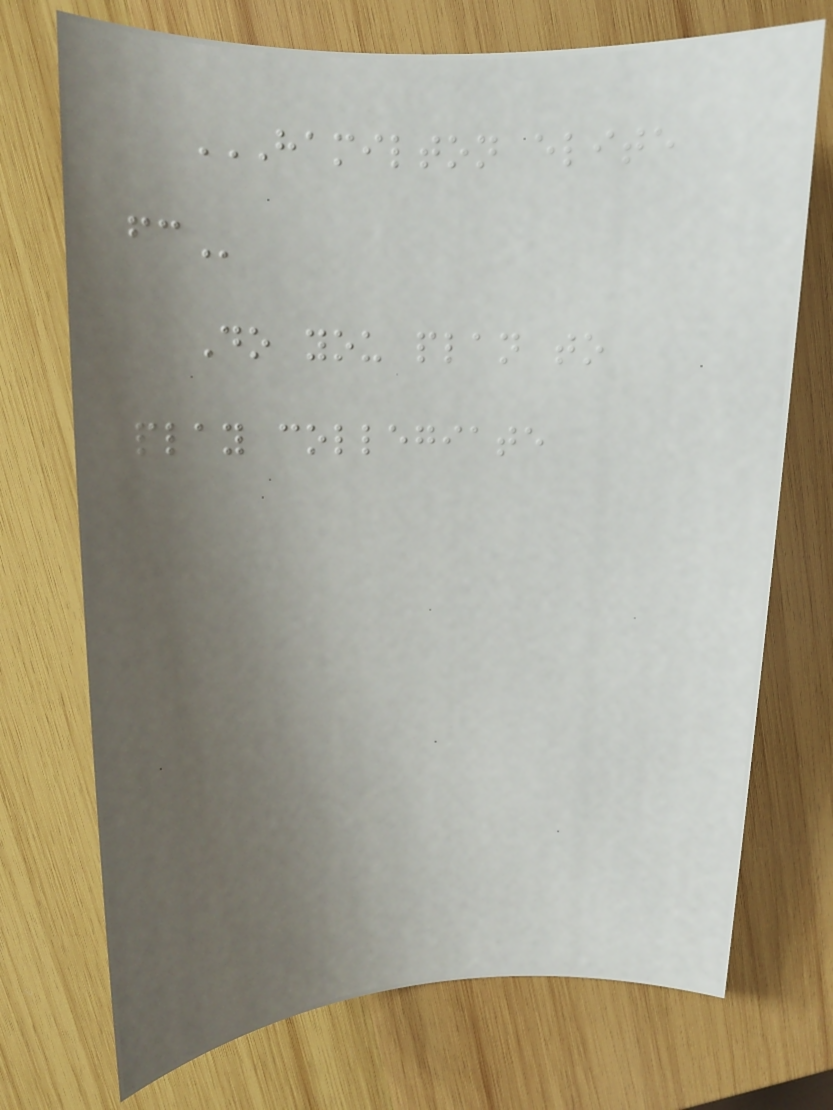HAMILTON ELITE
FC
Do you plan to
play collegiate
